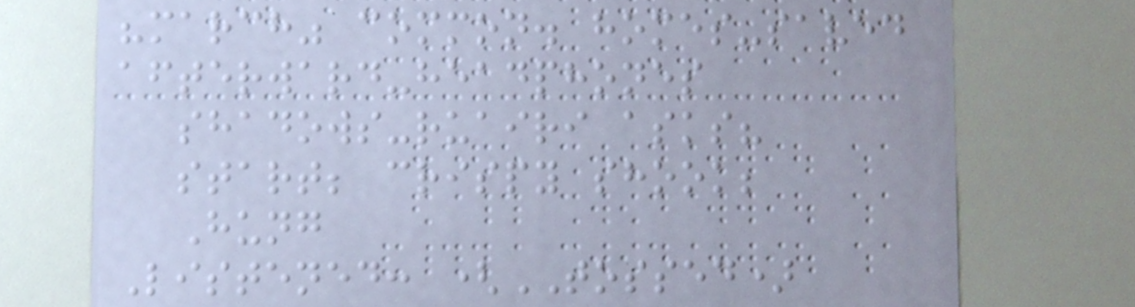"march" common. homes-saved
afterward-headphones
shadows-ruairi asks?
start; crispy shook;
Hung
Listened: (TOSSED)
